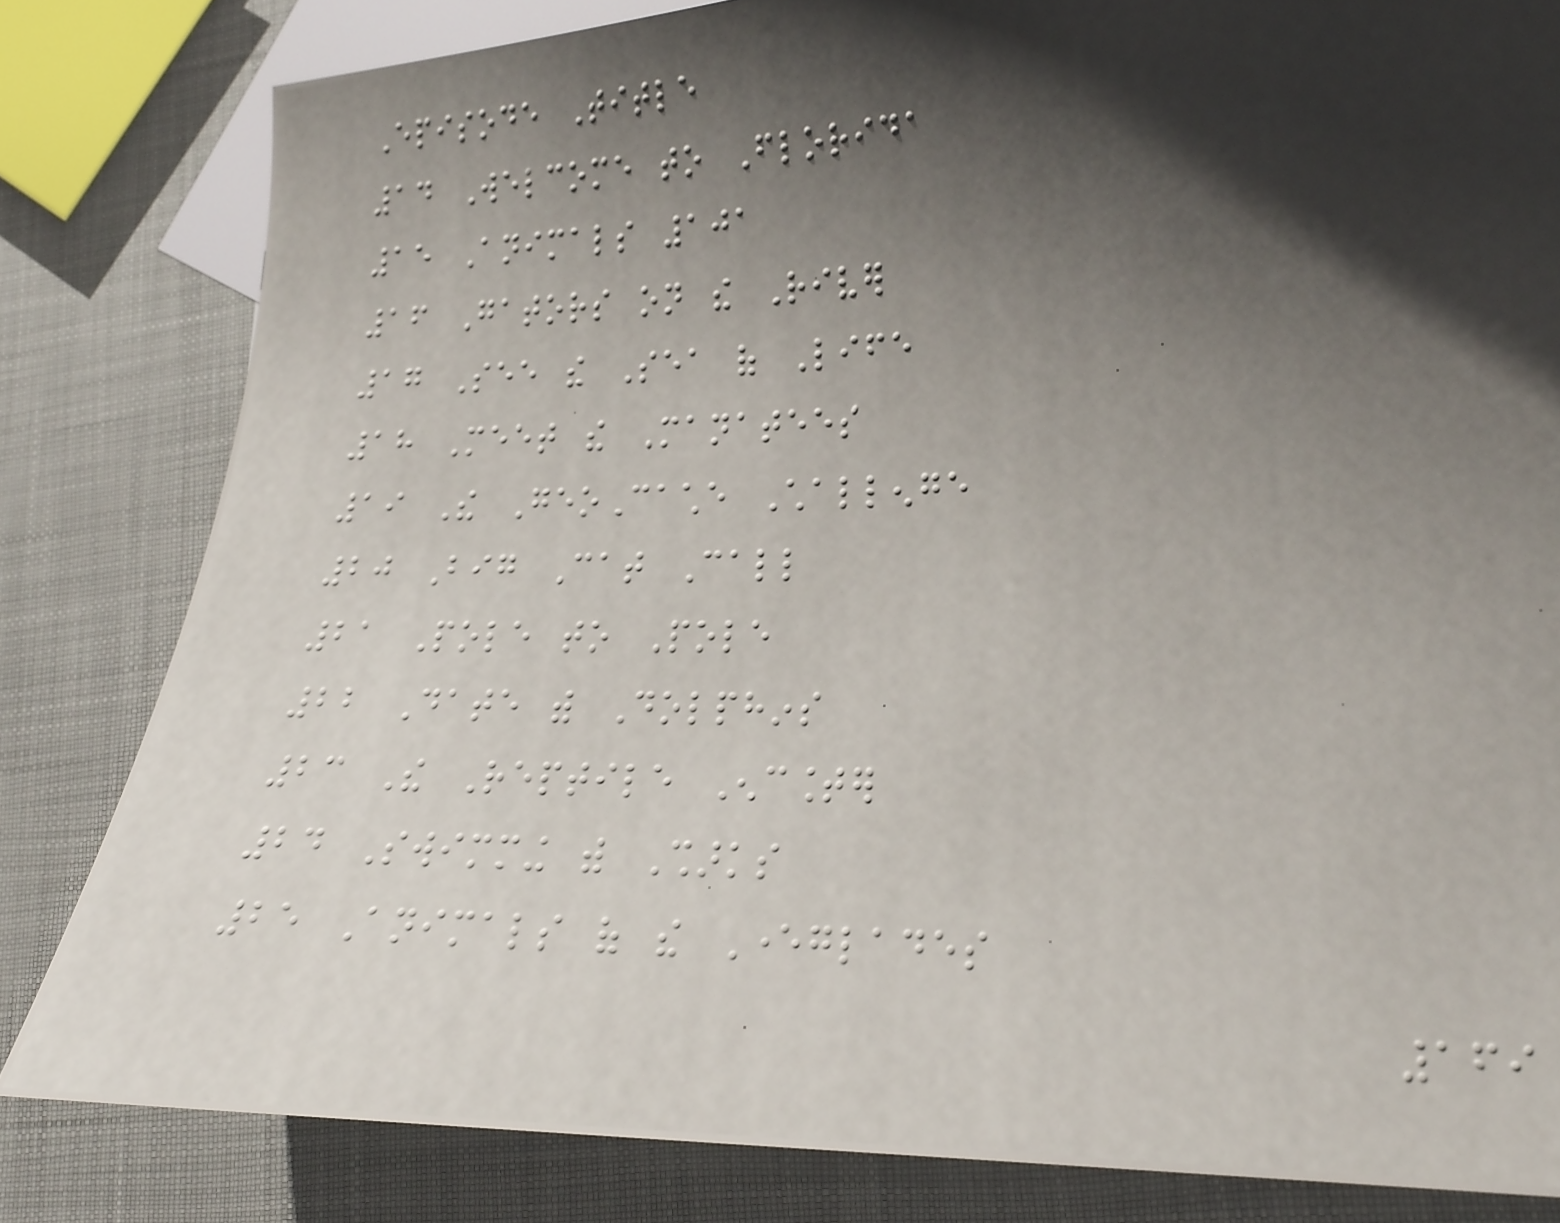Episode Title
14 Welcome to Florida
15 Animals 101
16 Gators on the River
17 See the Sea of Life
18 Meet the Manatees
19 The GeoCache Challenge
20 Big Cat Call
21 Pole to Pole
22 Date with Dolphins
23 The Reptile Encounter
24 Swimming with Sharks
25 Animals of the Everglades
169
